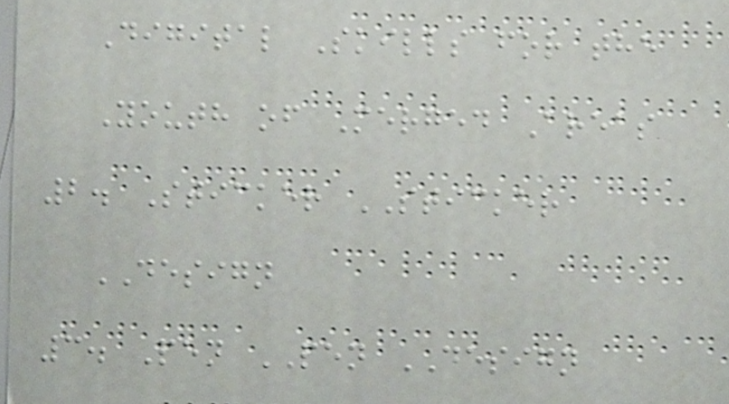Digital Skills for the
Youth of Merged Areas
2. Sticker STICKER
DESIGN
3. Pen PEN DESIGN
